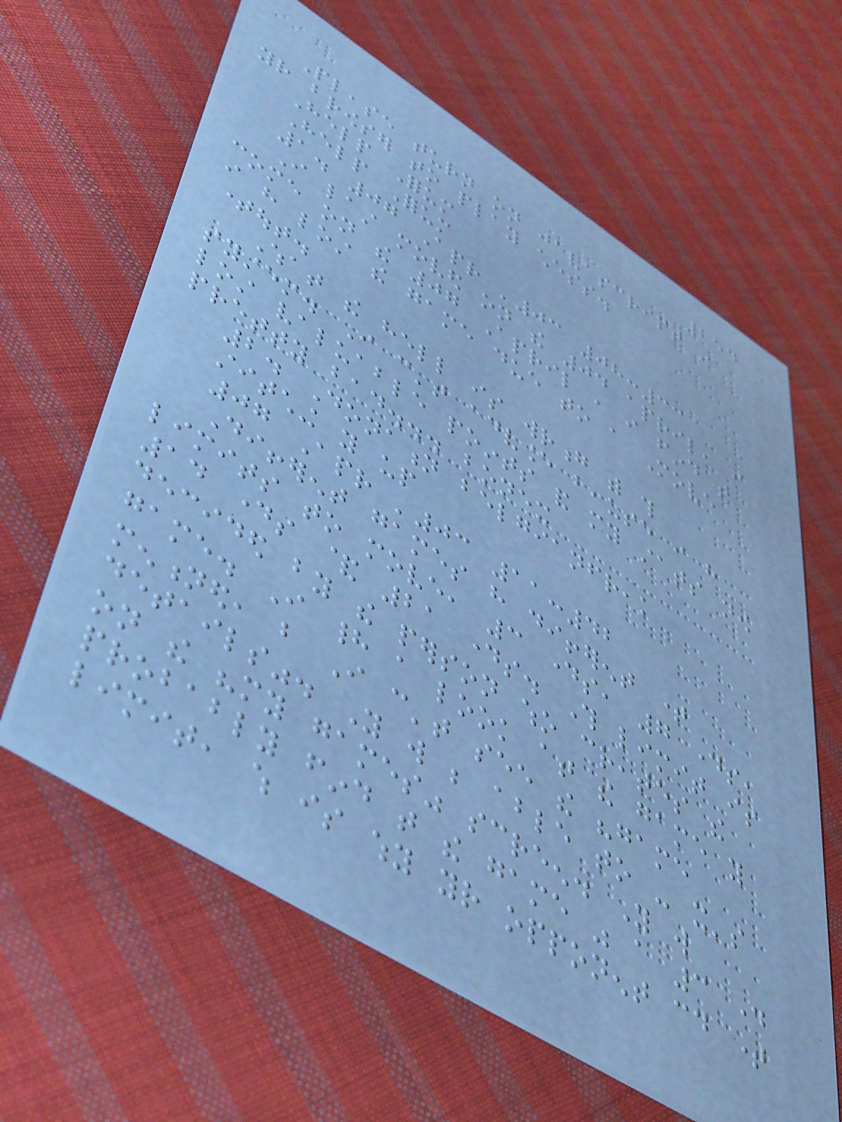254
Please turn on javascript in
your browser to play chess.
Help Forum
Help Forum
1. 07 Apr '03 08:33
I last moved on the 04 april, i
come on the 07 April , i find that
i have lost the game due to a Move
timeout.
What the hell is wrong with this
system. I can't advance beause i have
lost valuable points and my stats now
pretty bad... bonex
2. Donation belgianfreak
stitching you up
07 Apr '03 11:42
Different games have different time
limits to move, 3 days, 7 days,
14 days & 21 days. This limit is
decided by the person who creates the
game. I had a look at the game you
mentioned, but I can't see the "game
details". You will be able to - it's
on the "my games" screen. You will
probably find that the game was a 3 day
limit, which is why your opponent could time
